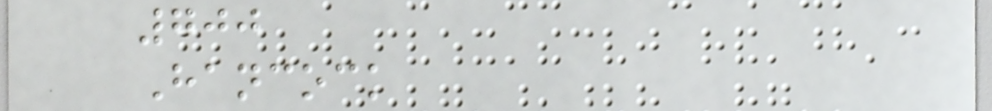700
Hancock
